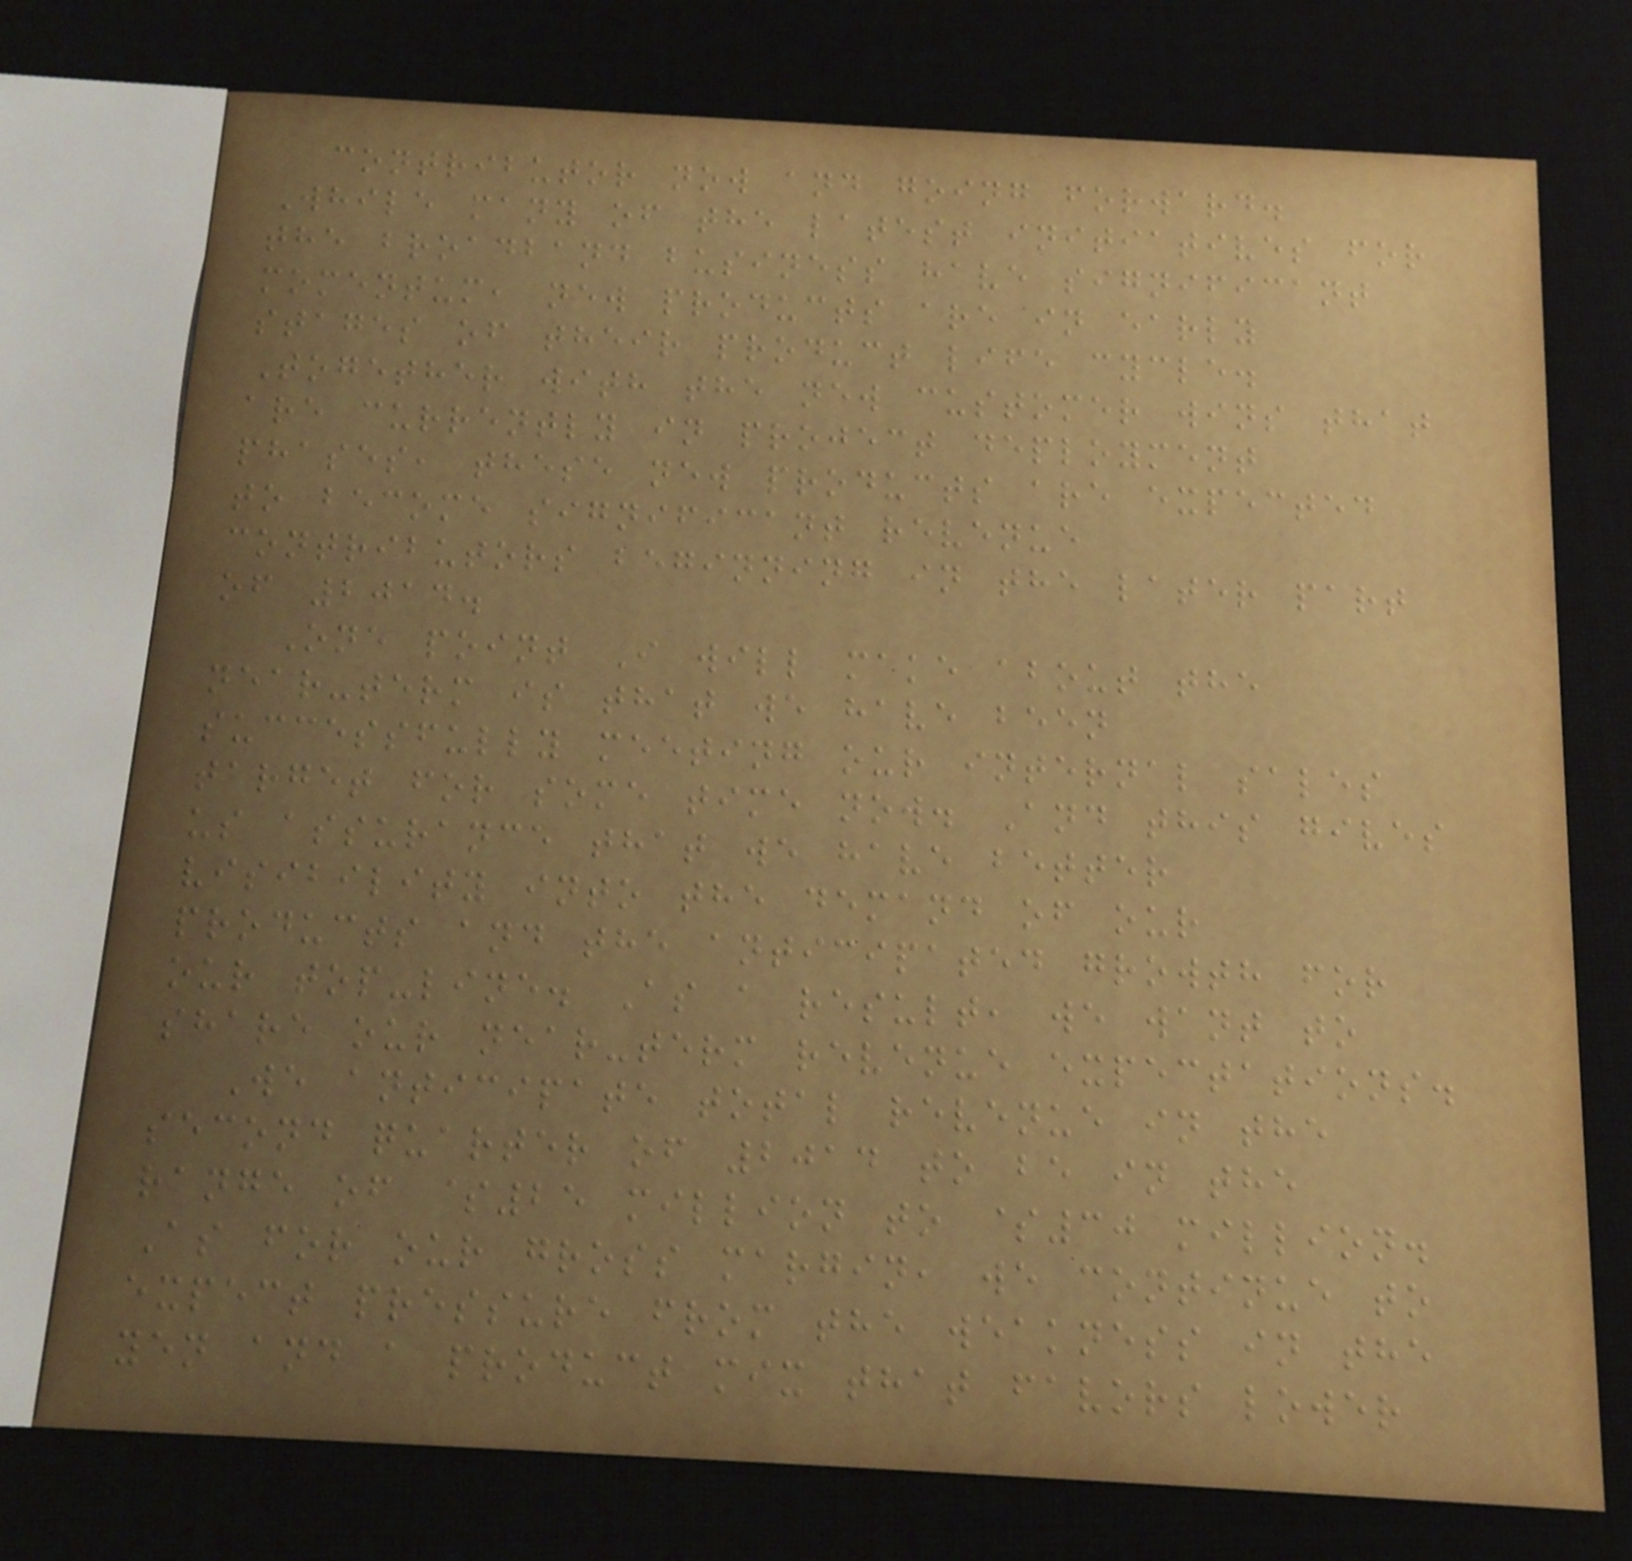contributor now and going forward.
While many of the latest initiatives for
the broadband business have significant
momentum, new products are in early
stages of their product life cycle.
Together with the new customer wins that
are currently in project deployment
phases, these new products are expected
to become significant revenue
contributors beginning in the later part
of 2014.
One point I will make about the
near-term is that we have been
successfully meeting our internal sales
target for some time now. And this gives
us assurance that we have better
visibility into the demand of our
products and the anticipated growth for
our top-line. As a result, we want to
share our near-term revenue expectations.
We anticipate total revenue in the
second quarter of 2014 to be in the
range of $25 million to $30 million.
As for our gross margin, we continue to
expect pressure from the weakness in the
yen and a product mix that favors lower
